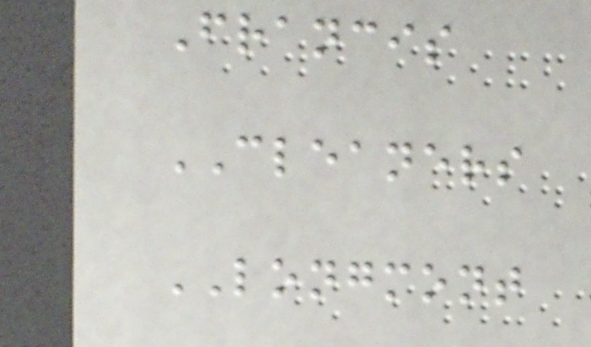Francis
CLEANERS
LONGMONT
